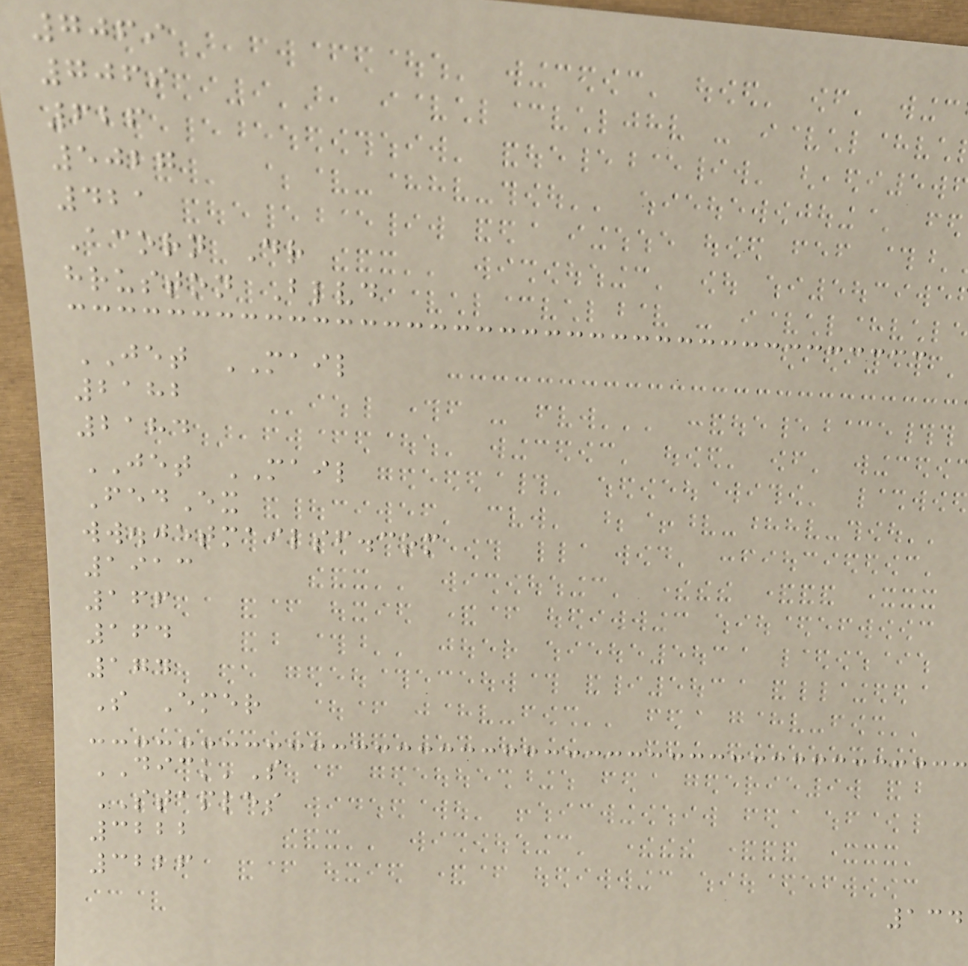7069
7069
626
5027
421
Acorn Dr
hruston Blvd
JET MAIL
2182
2184
JET MAIL
FedEx
ww.jetmailsf.com
1913
166
164
174
S Emer
DICK'S
STAPLES
3222
3226
134
